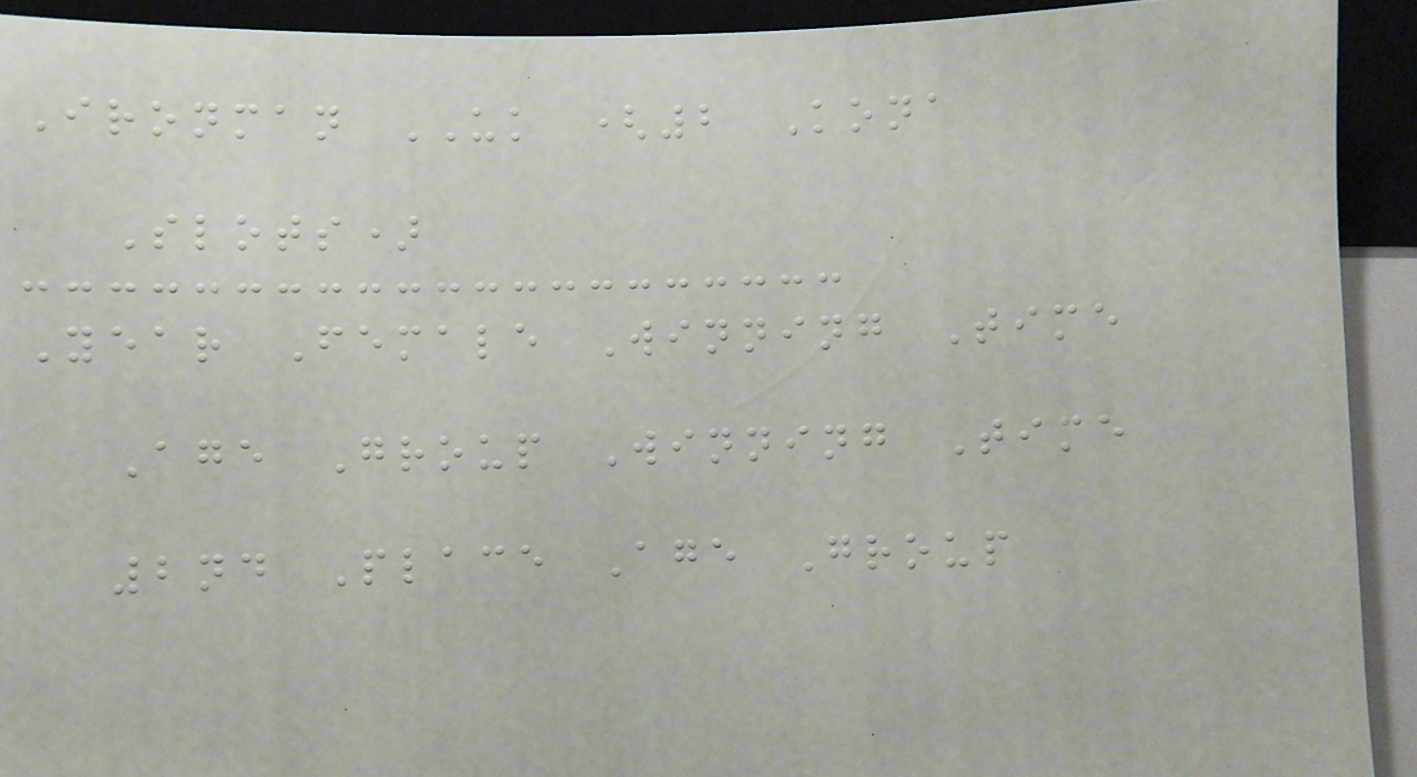Ironman UK (2 Kona
Slots)
Year Female Winning Time
Age Group Winning Time
2nd Place Age Group
